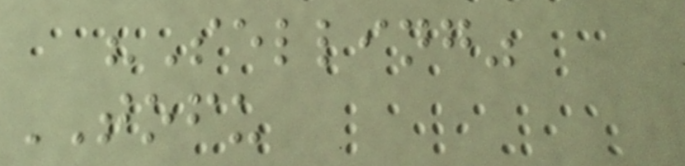"Selling"
TOFU
